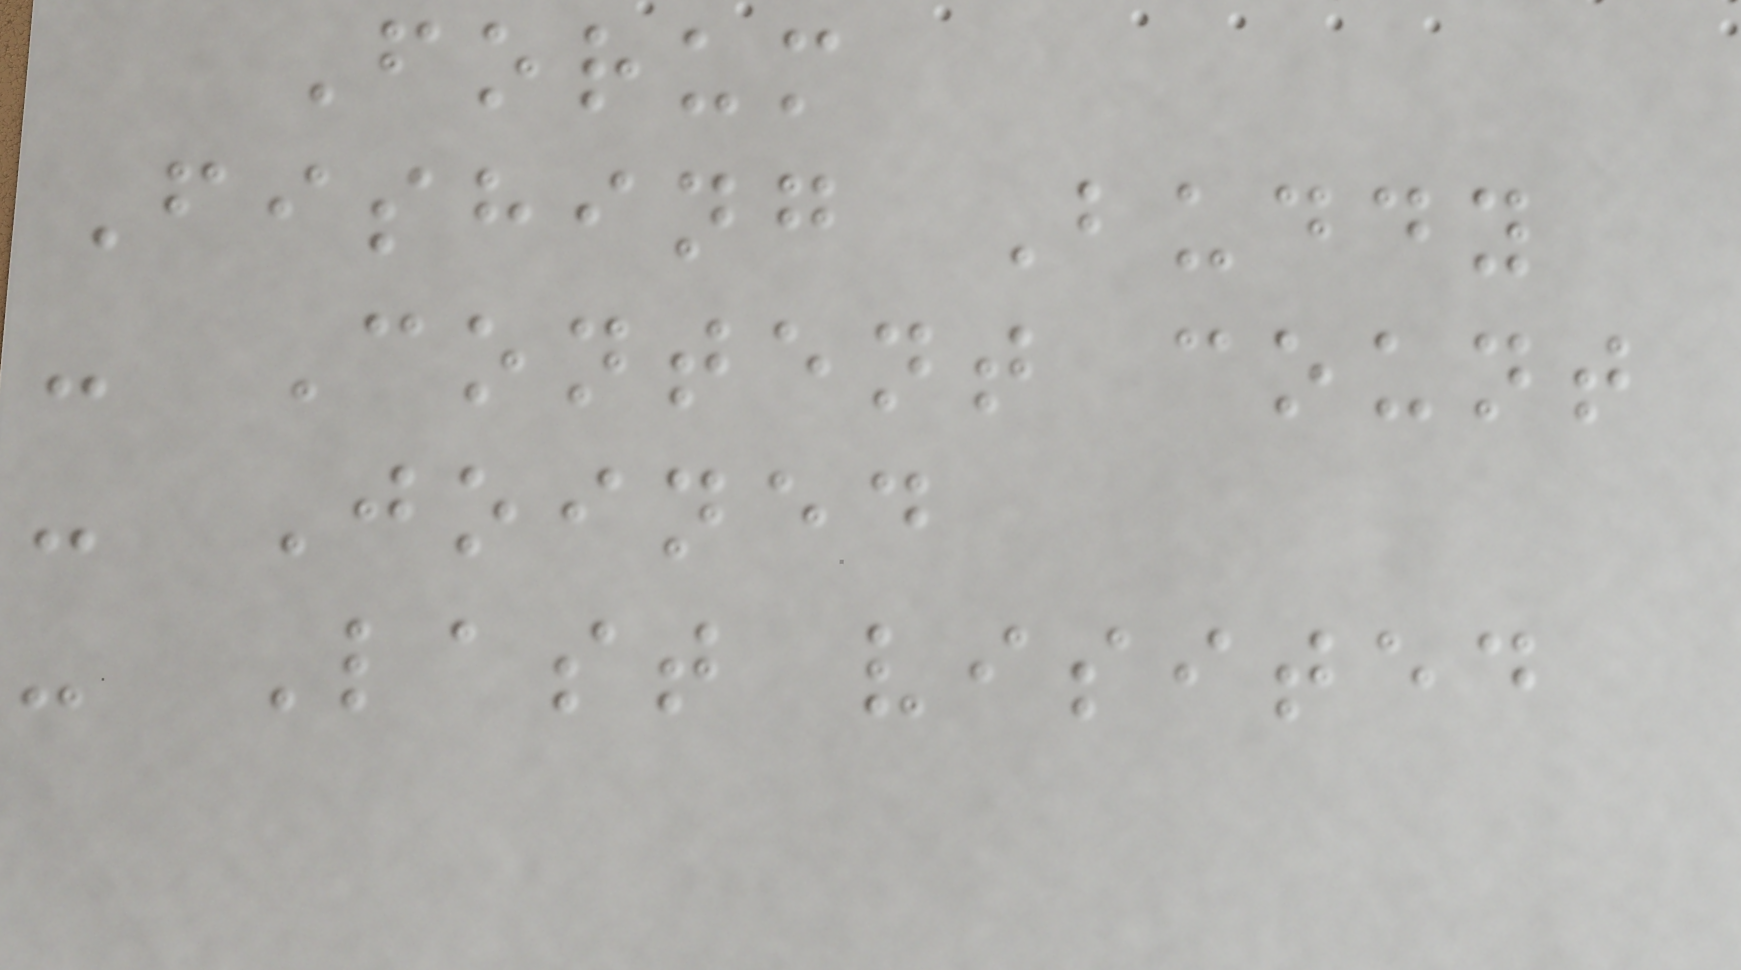Forum
Fishing Buddy
- Content count
- Joined
- Last visited
